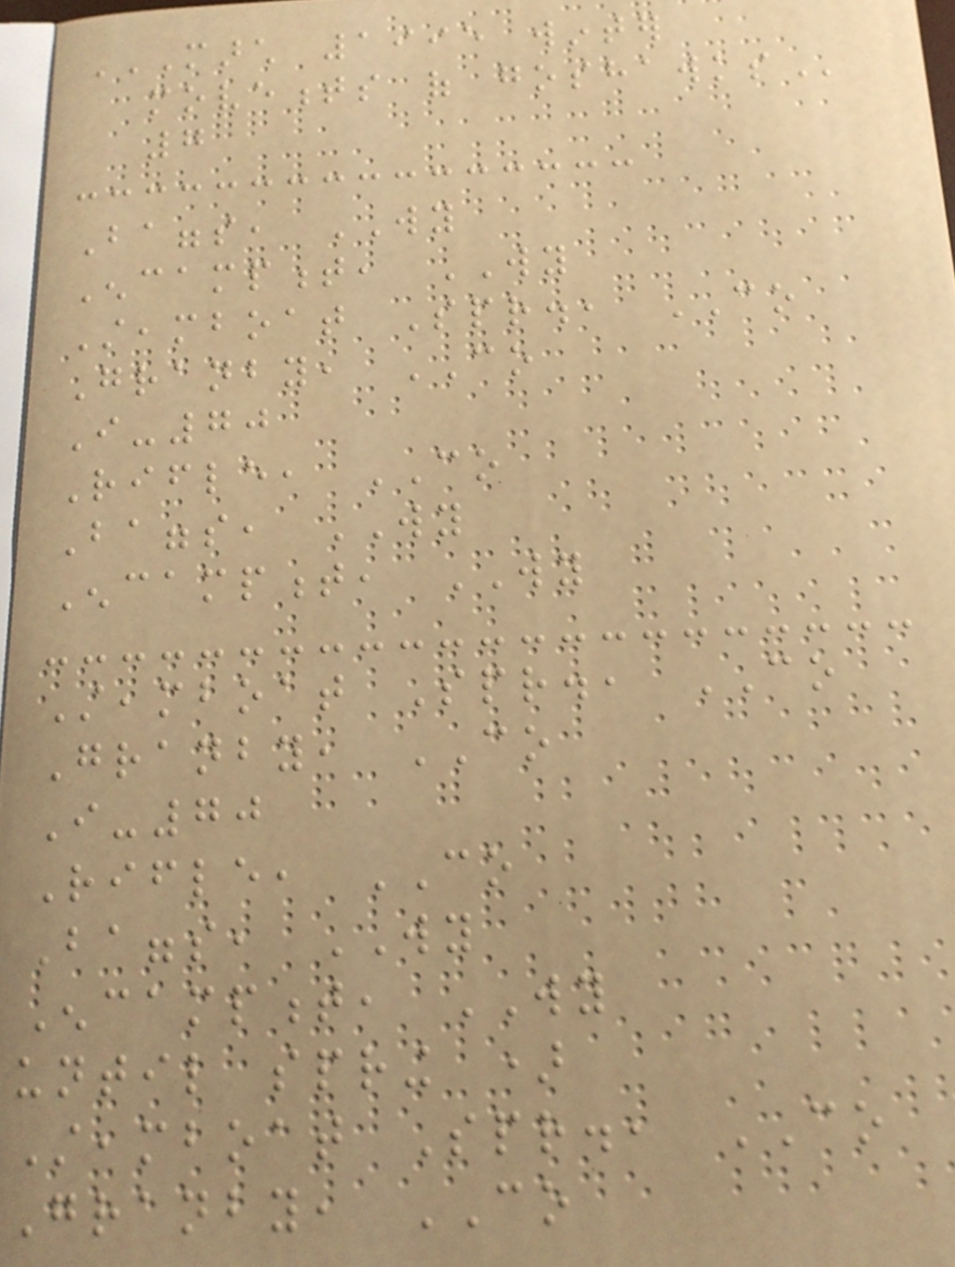MARCH 1995 WINTER
MOVEMENTS OF GOSHAWKS
7
Baggs, WY
Encampment, WY
Steamboat Spr., CO
Granby, CO
I-70
Rifle, CO
Baggs, WY
Encampment, WY
Steamboat Spr., CO
Granby, CO
I-70
Rifle, CO
Baggs, WY
Encampment, WY
until spring )
Steamboat Spr., CO
Granby, CO
